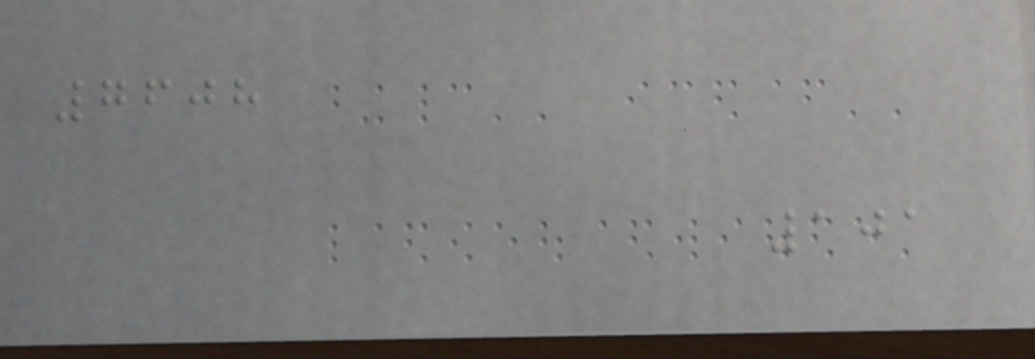7608
101
